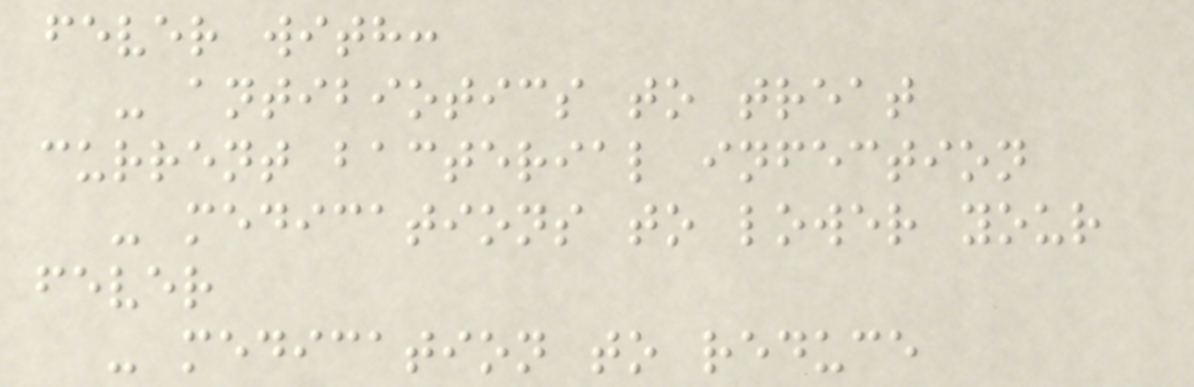fever with:
- antibiotics to treat
current bacterial infection
- medications to lower your
fever
- medication to reduce
